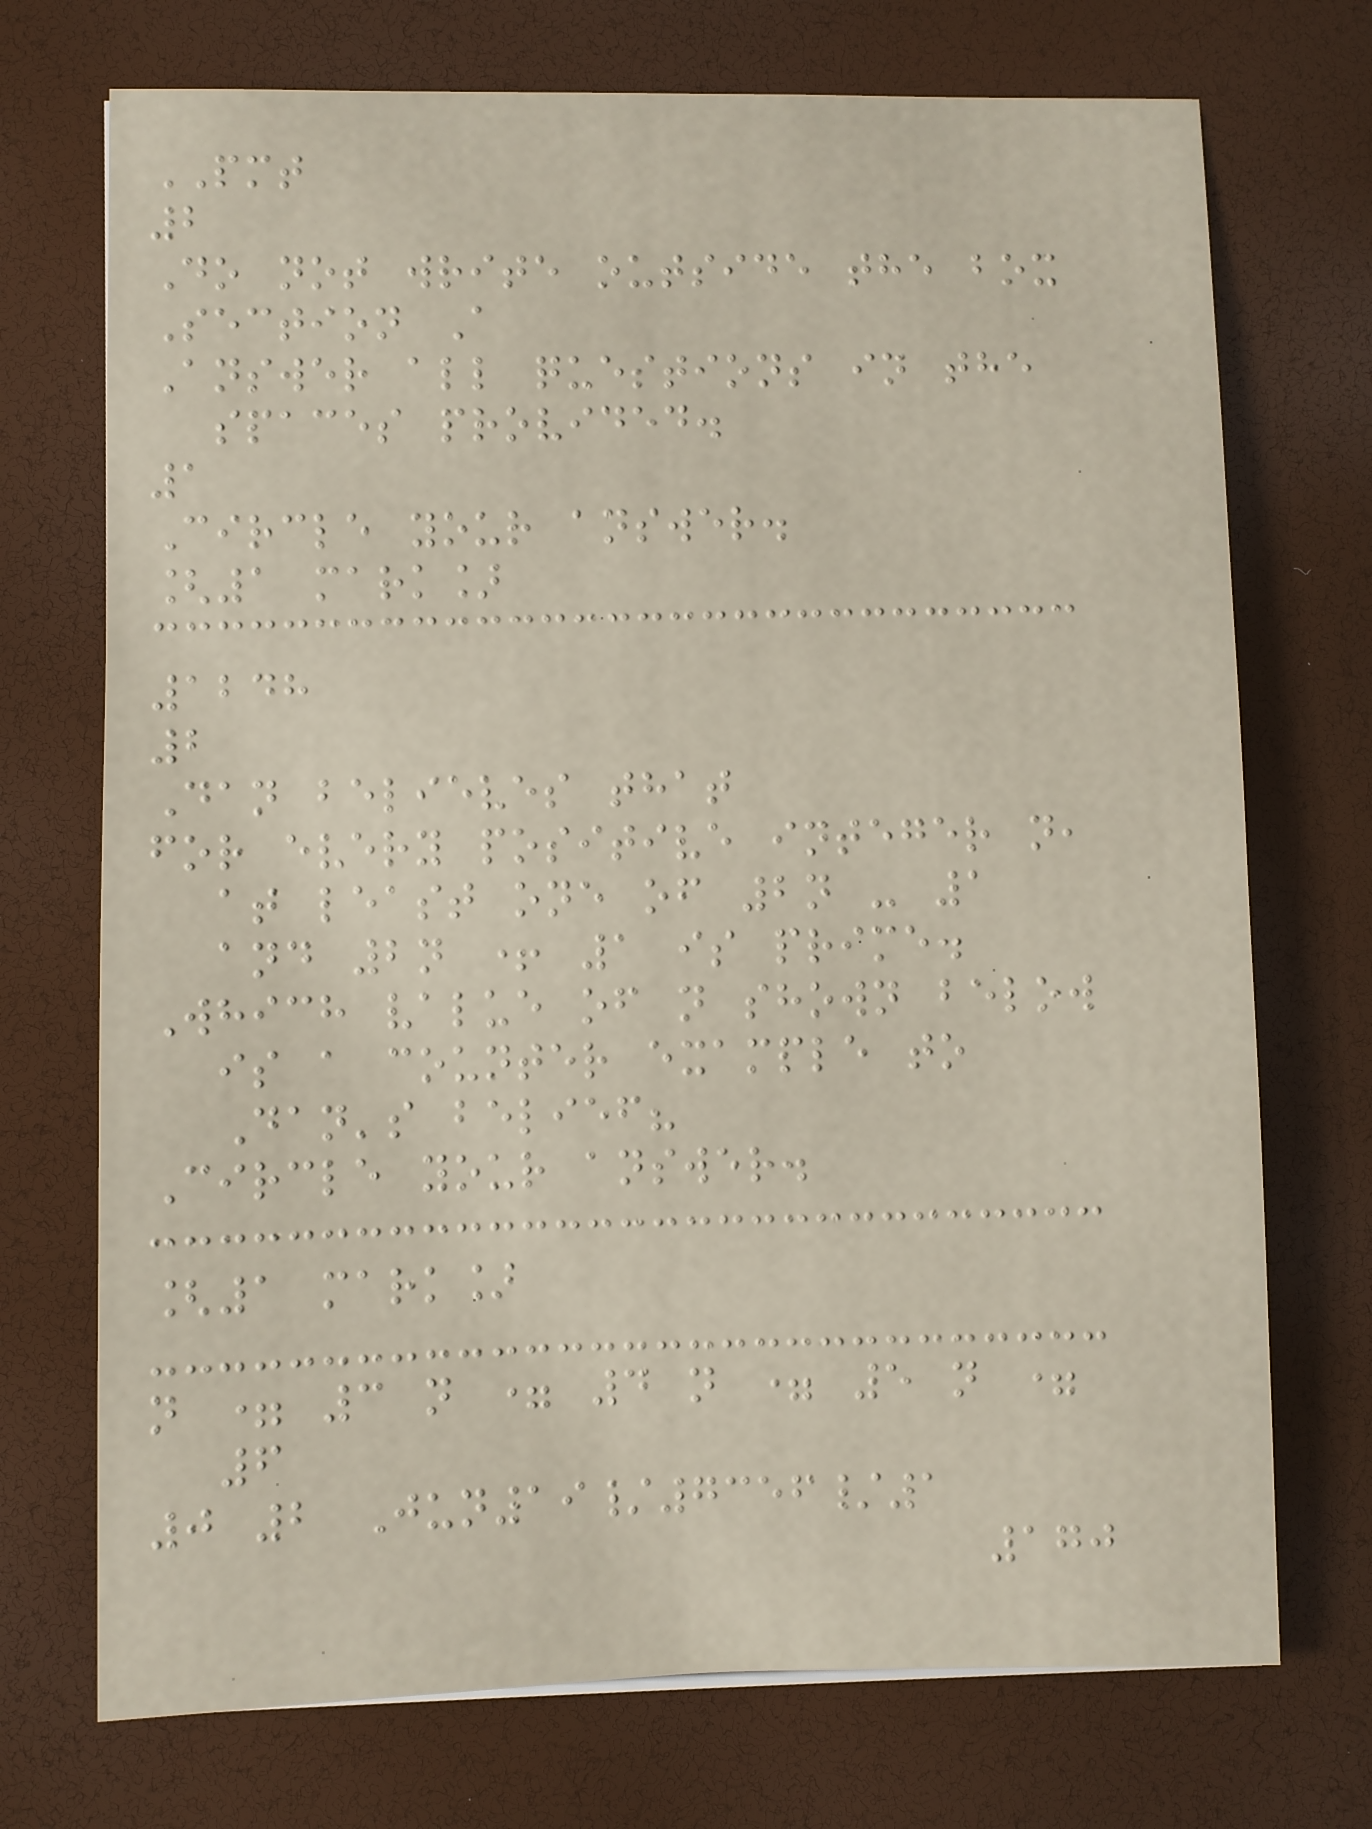PMT
2
Do not write outside the box
Section A
Answer all questions in the
spaces provided.
1
Circle your answer.
[1 mark]
1248
2
Dan believes that
for every positive integer n,
at least one of 2n - 1
and 2n + 1 is prime.
Which value of n shown below
is a counter example to
Dan's belief?
Circle your answer.
[1 mark]
n = 3 n = 4 n = 5 n =
6
0 2 Jun19/7356/1
170
